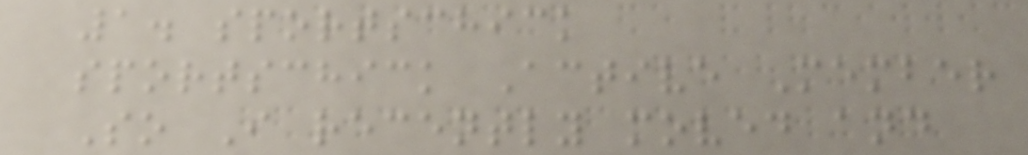1. sportschick
sportschick Active Member
So I recently moved and
